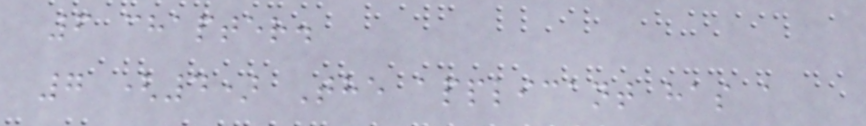6 chapter.
7 (4) The applicant has a
